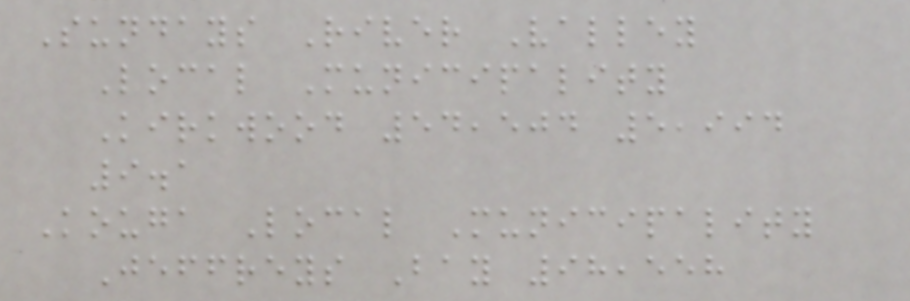Sundays River Valley
Local Municipality
Kirkwood 54,504 5,994
9.1
Kouga Local Municipality
Jeffreys Bay 98,558
